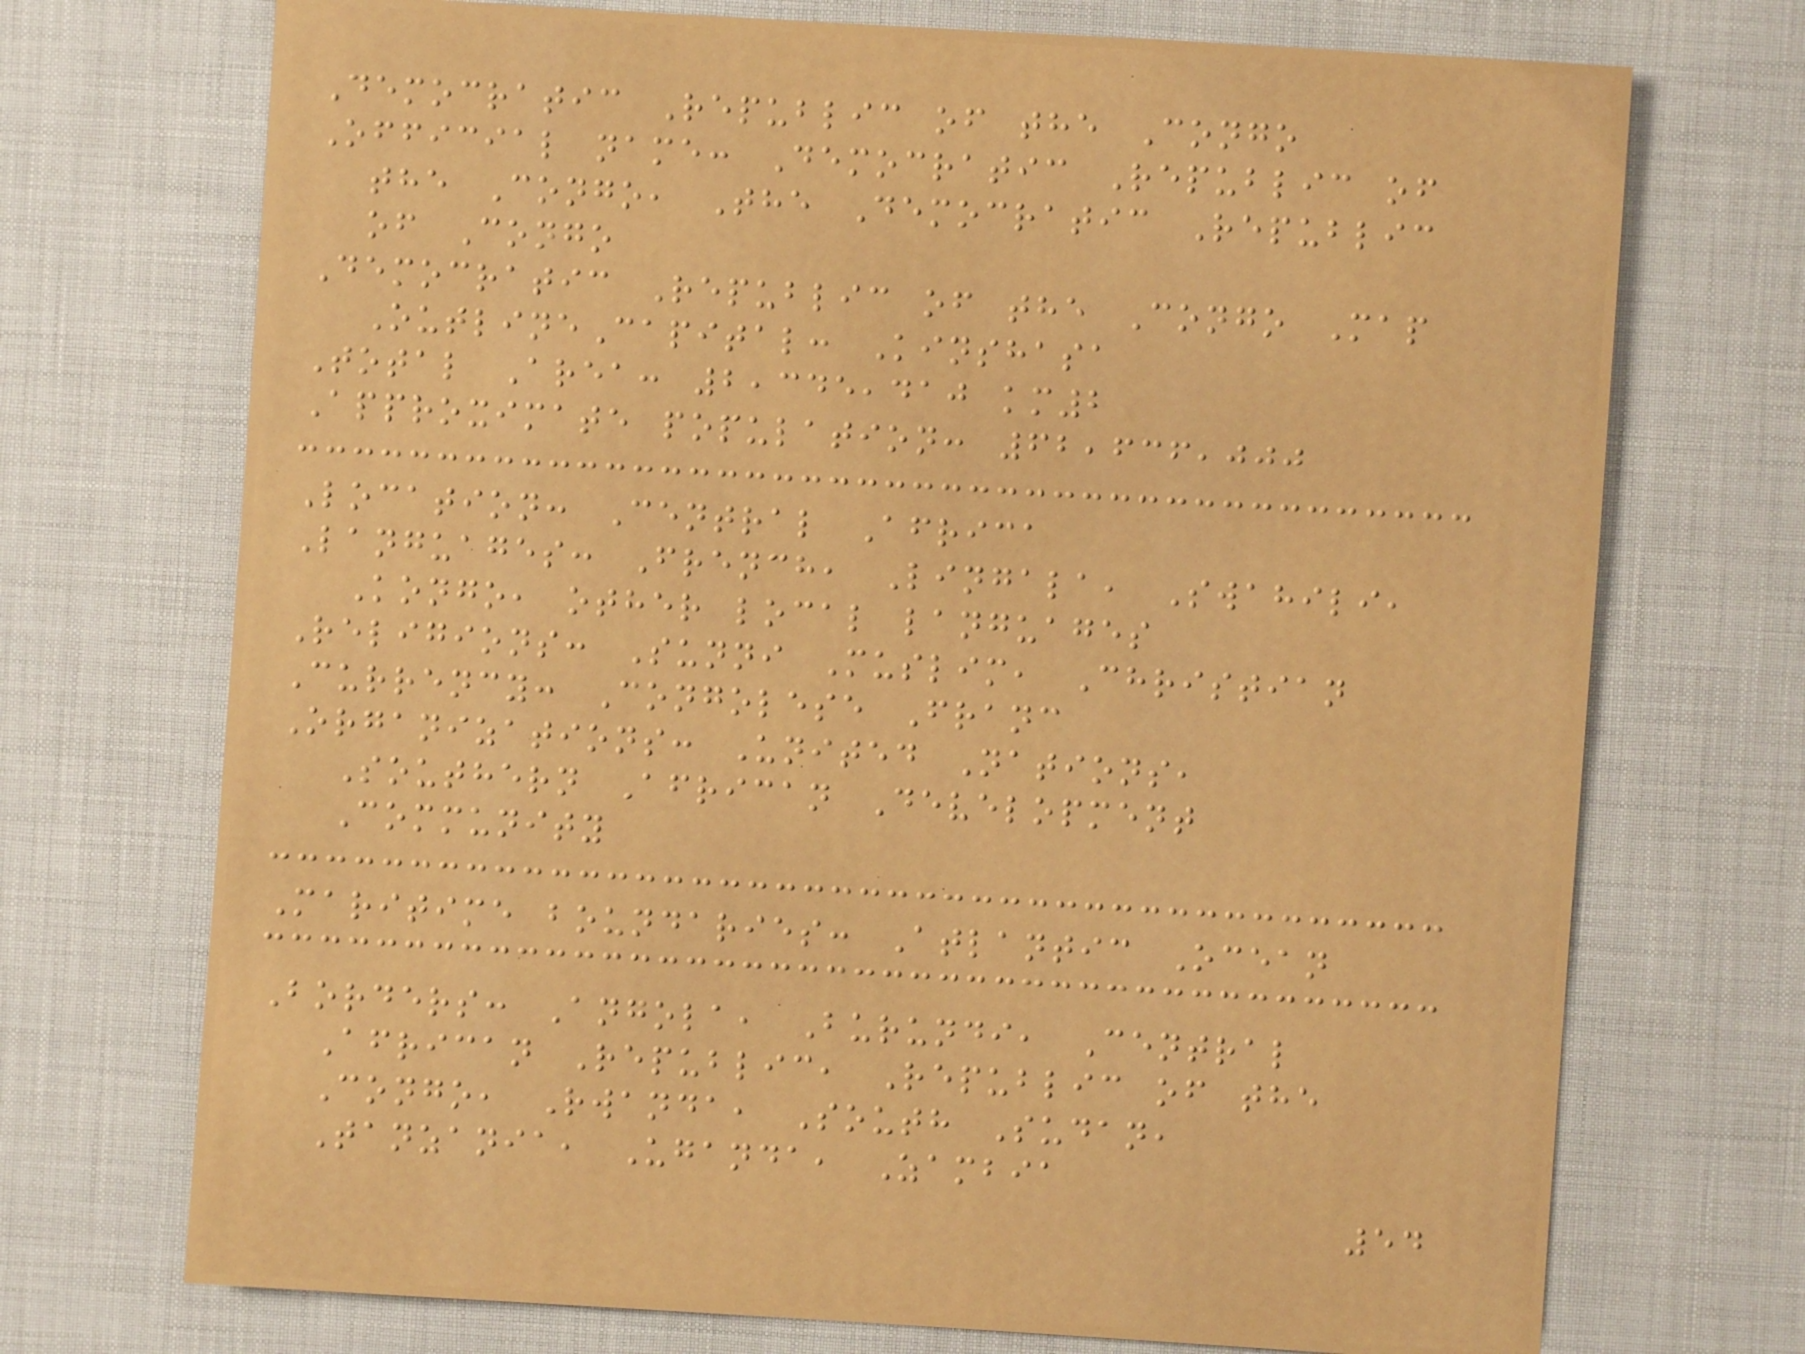Democratic Republic of the Congo
Official name: Democratic Republic of
the Congo, The Democratic Republic
of Congo
Democratic Republic of the Congo Map
OutlineCapital: Kinshasa
Total Area: 2,345,410 km2
Approximate population: 62,636,000
Location: Central Africa
Languages: French, Lingala, Swahili,
Kongo, other local languages
Religions: Sunni Muslim, Christian
Currency: Congolese Franc
Organizations: United Nations,
Southern African Development
Community
Maritime boundaries: Atlantic Ocean
Borders: Angola, Burundi, Central
African Republic, Republic of the
Congo, Rwanda, South Sudan,
Tanzania, Uganda, Zambia
54
